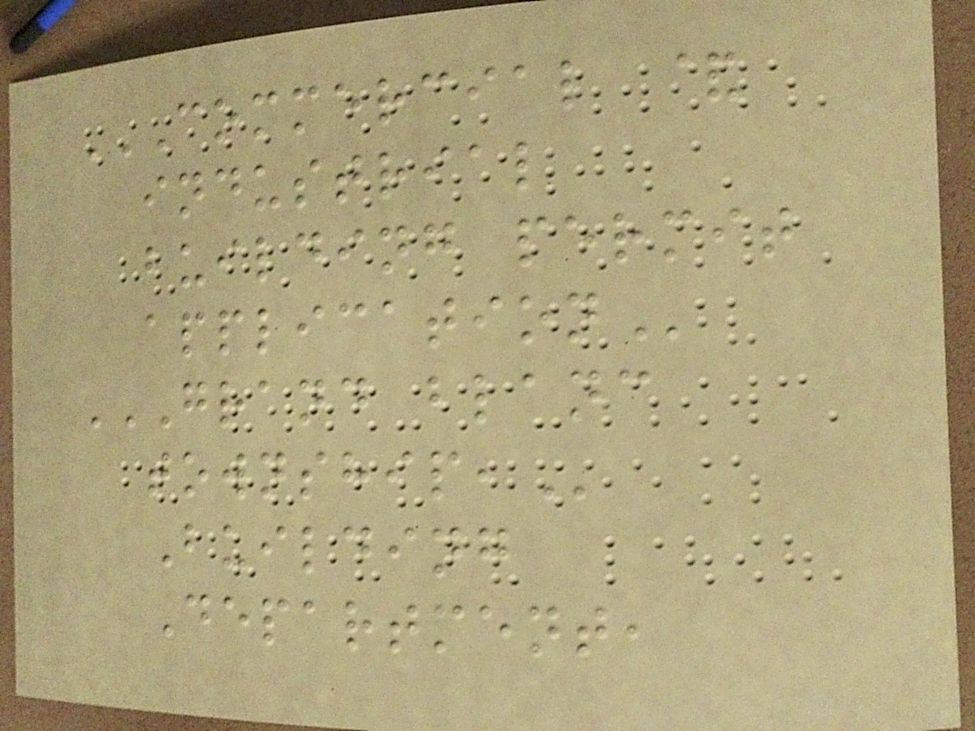COMMERCIAL &
INDUSTRIAL
BUILDING PERMIT
APPLICATION
GRAND BLANC
TOWNSHIP,
Building
Department,
